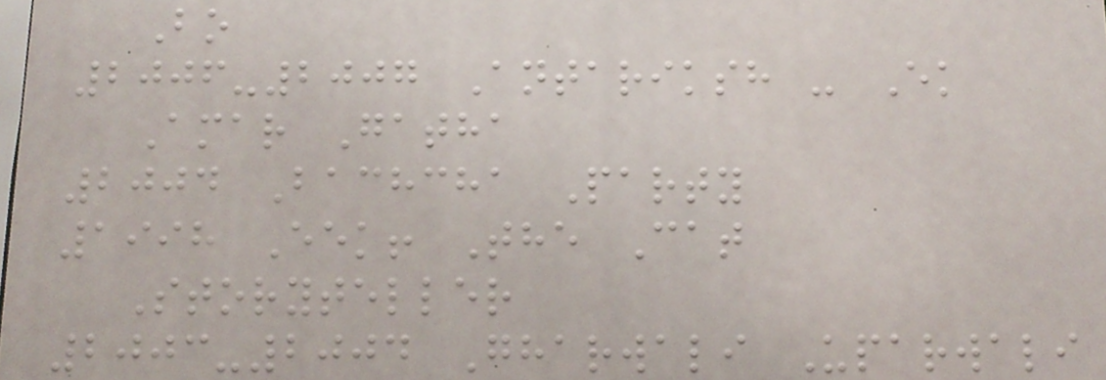Bo
2006-2007 Antariksh - Ek
Amar Gatha
2004 Bachcha Party
1998 Eek! The Cat
Storyteller
2003-2004 Gharwali Uparwali
